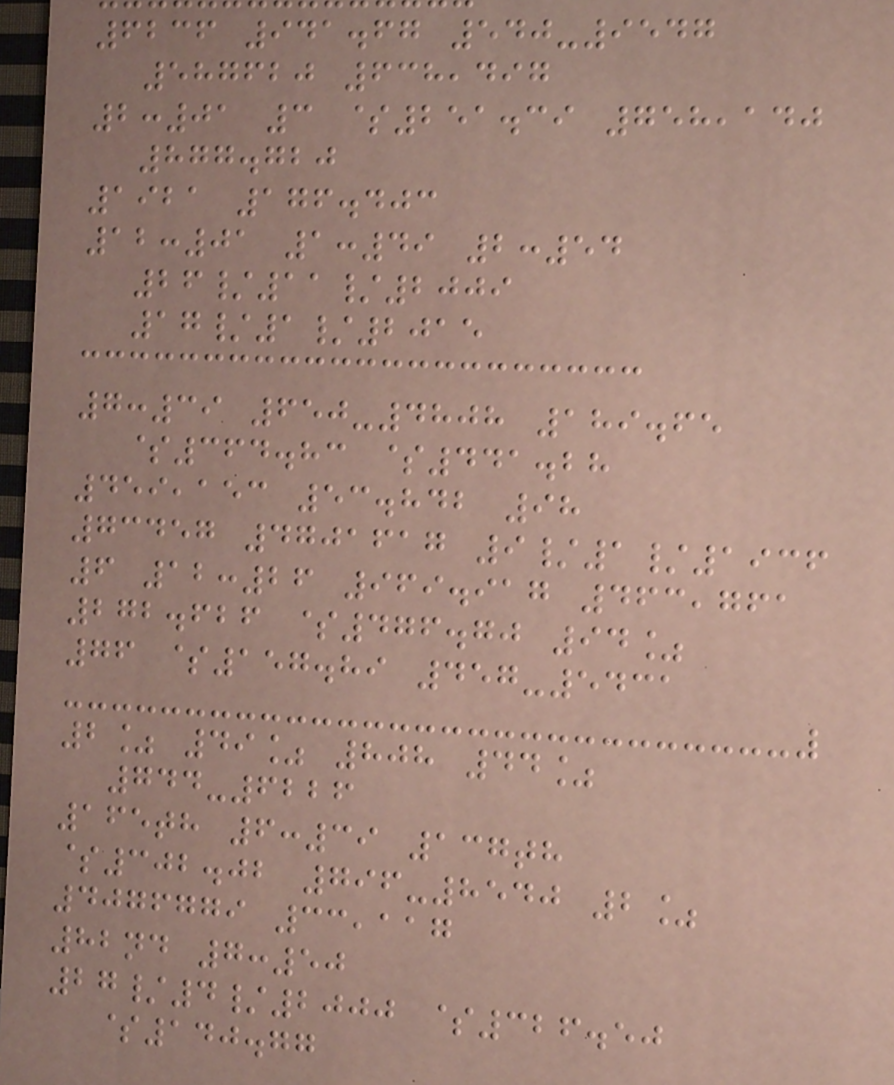6236 941.67 540-9547
587620 638,497
2:01 3 $251.39 758,140
877.720
1921 176.403
12:01 1:49 2:54
26/11/2009
17/1/2015
7:39 650-4808 189.65
$364.83 $441.28
459,153 53.842 98
73457 4701617 9/1/1936
6 12:26 969.917 463,761
272.626 $476.70 94%
76 $157.89 457-5431
2% 49% 808 44%
744-6226
165th 6:39 137th
$302.02 796-8540 2%
4076779 33,117
82nd 7:50
27/4/2000 $326.50
$140.77
